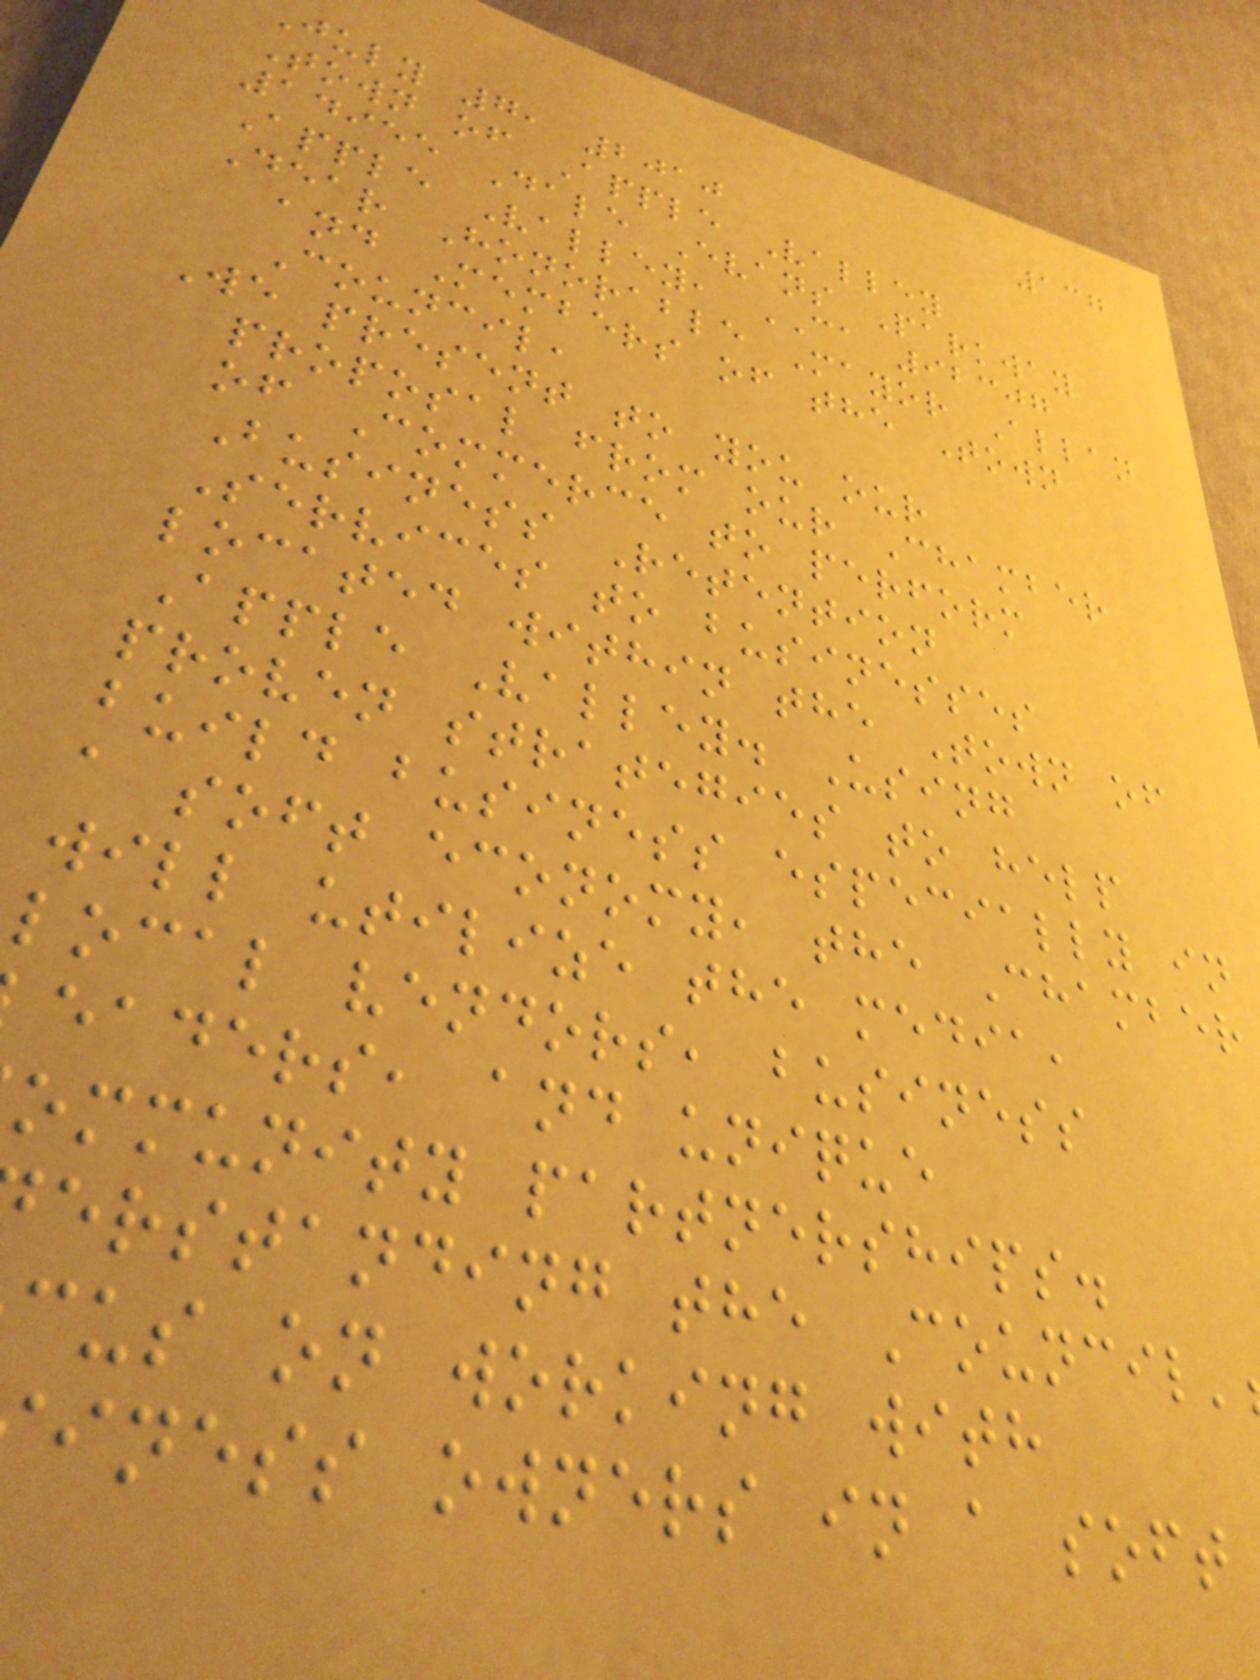137
july 7, 2010
Town of Apple Valley
14955 Dale Evans Parkway
Apple Valley, CA 92307
Dear Honorable Mayor Allan
and Members of the Town
Council,
We present to you our
proposal from our Chamber
of Commerce to perform
Business Retention
Services to businesses
located within the Town of
Apple Valley. Using
proven strategies to help
build business especially in
a soft economy, the Chamber
will utilize the media,
local vendors, business
eaders, and unique
ommunity partnerships.
erstanding the Council'
cus on working with
iness owners in a soft
